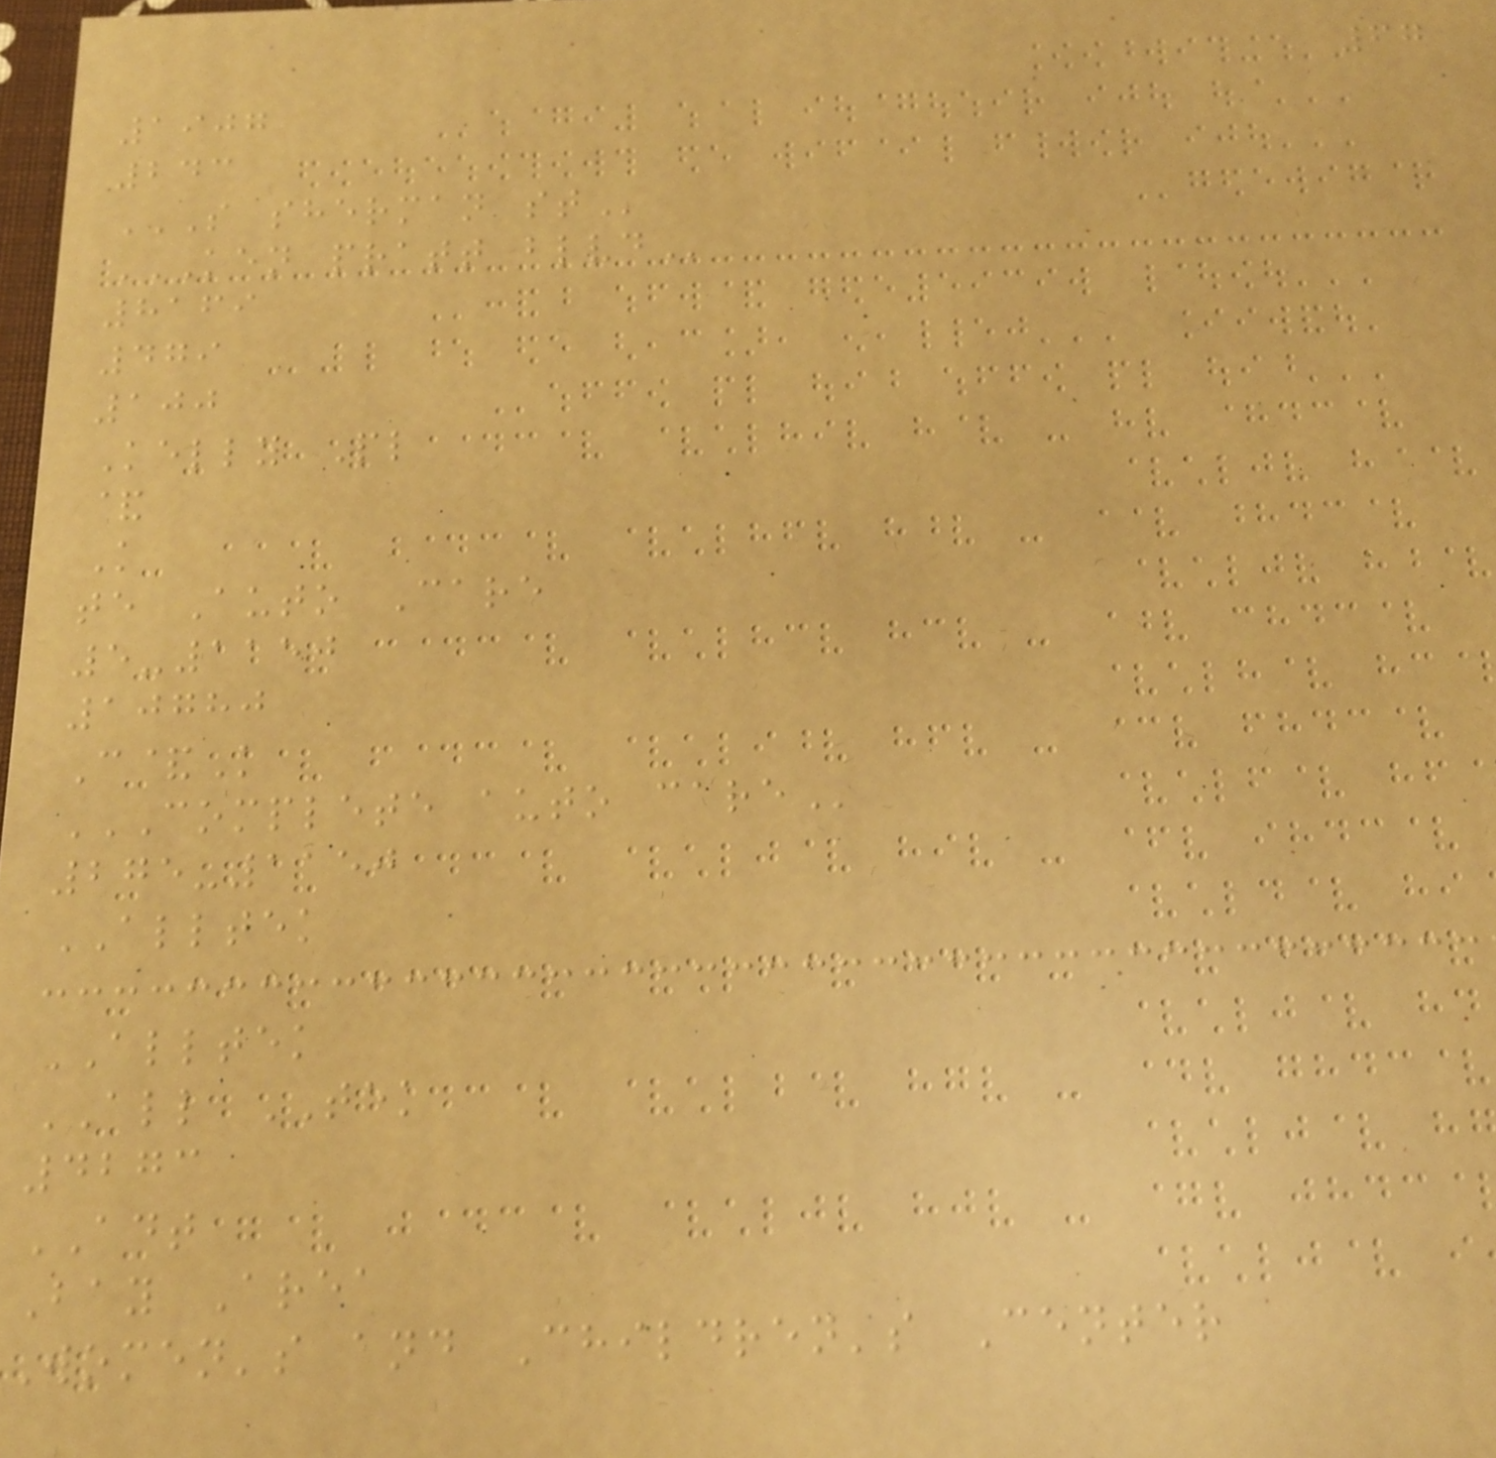67
1907
243
S SHERMAN ST
KEN PRATT BLVD
8169
479
100
Kelly Pl
&
K
te Auto Care
5-1150
10780
C&K
COMPLETE AUTO CARE
275-1150
ALLTEK
ALLTEK
ALL TEK
4273
ADT
Bay Area
Women's and Children's Center
